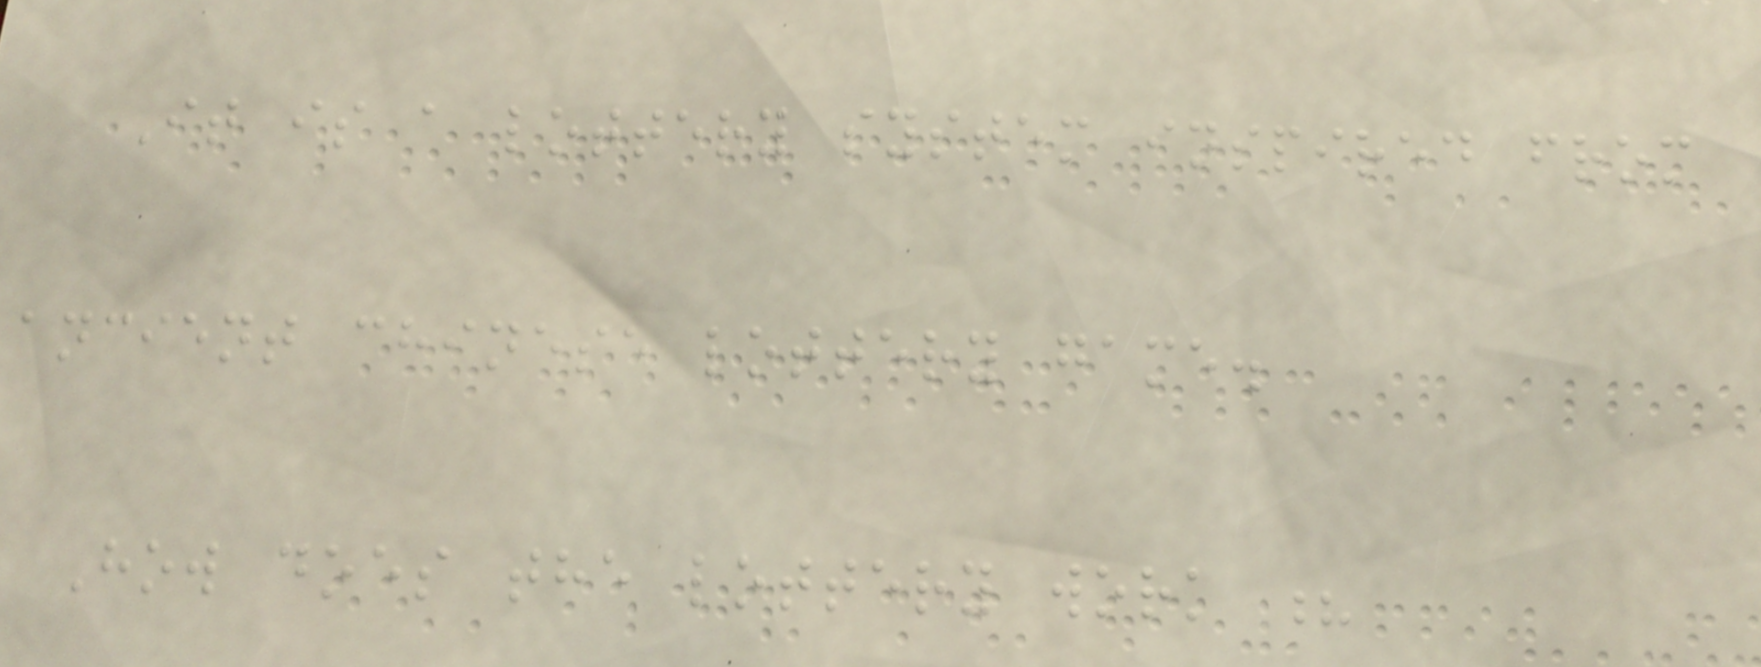It is a lottery system inspired from
ancient chinese lottery game.
How does the lottery work ?
